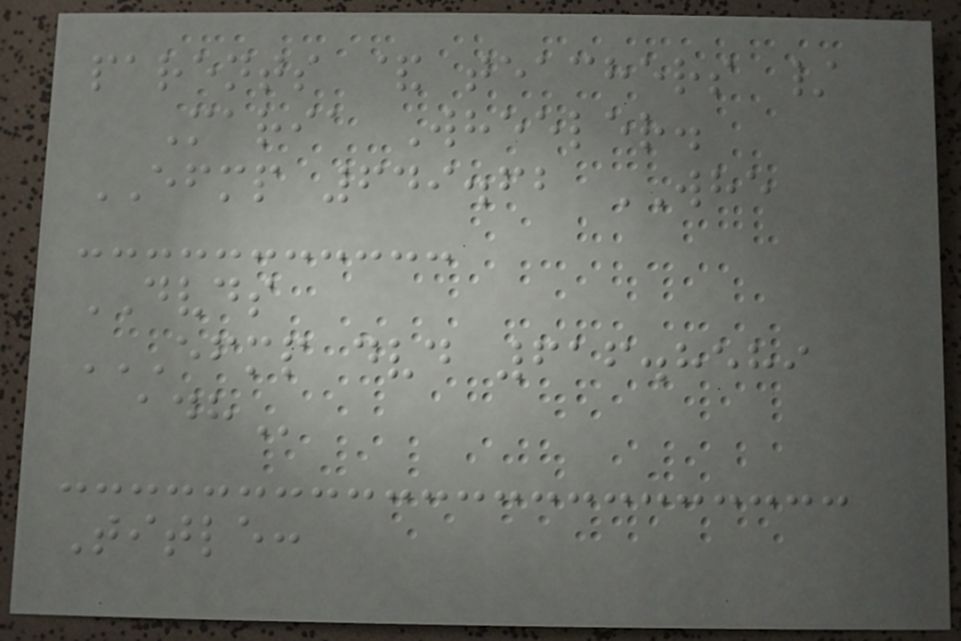parents & teachers /
Maria Wheeler.
EFMP 649.62 WHE
DVDS
EFMP DVD 616.8589
ADH
Title:
